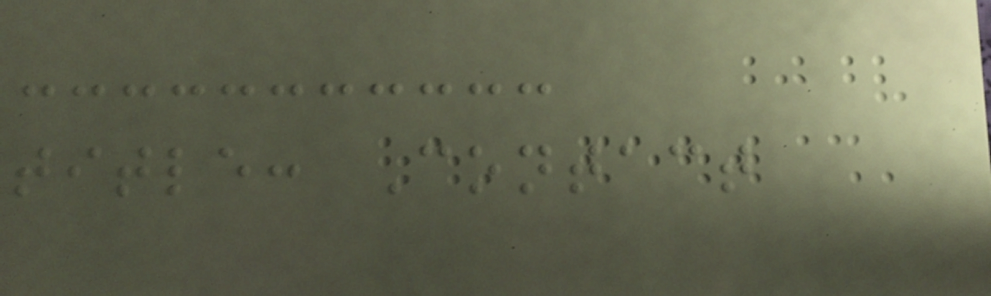title: Contact
